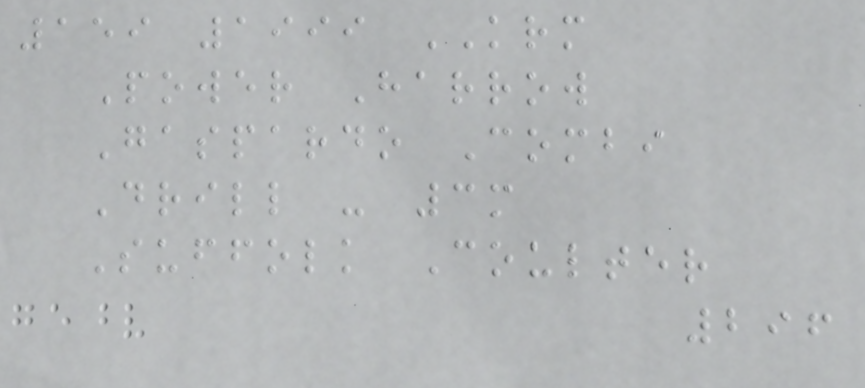159 1999 KRM
Power Harrow
Gaspardo Combi
Drill - 3m
Suffolk Coulter
296
